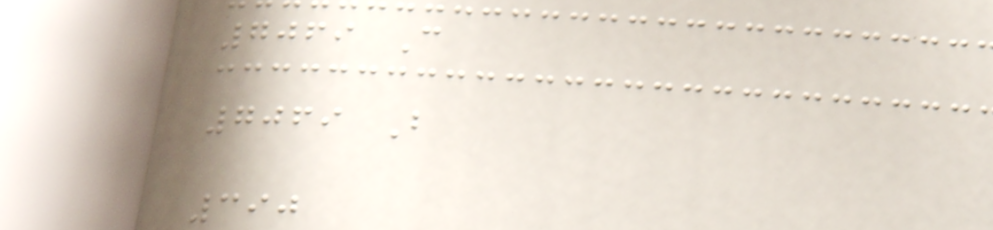7069 C
7069 B
390
